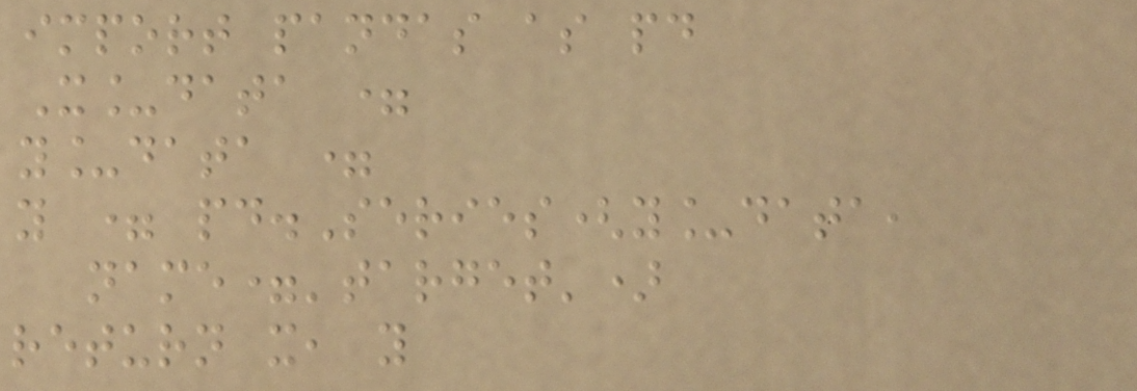import pandas as pd
X_data =
y_data =
y = pd.Series(y_data,
name='target')
return x, y
